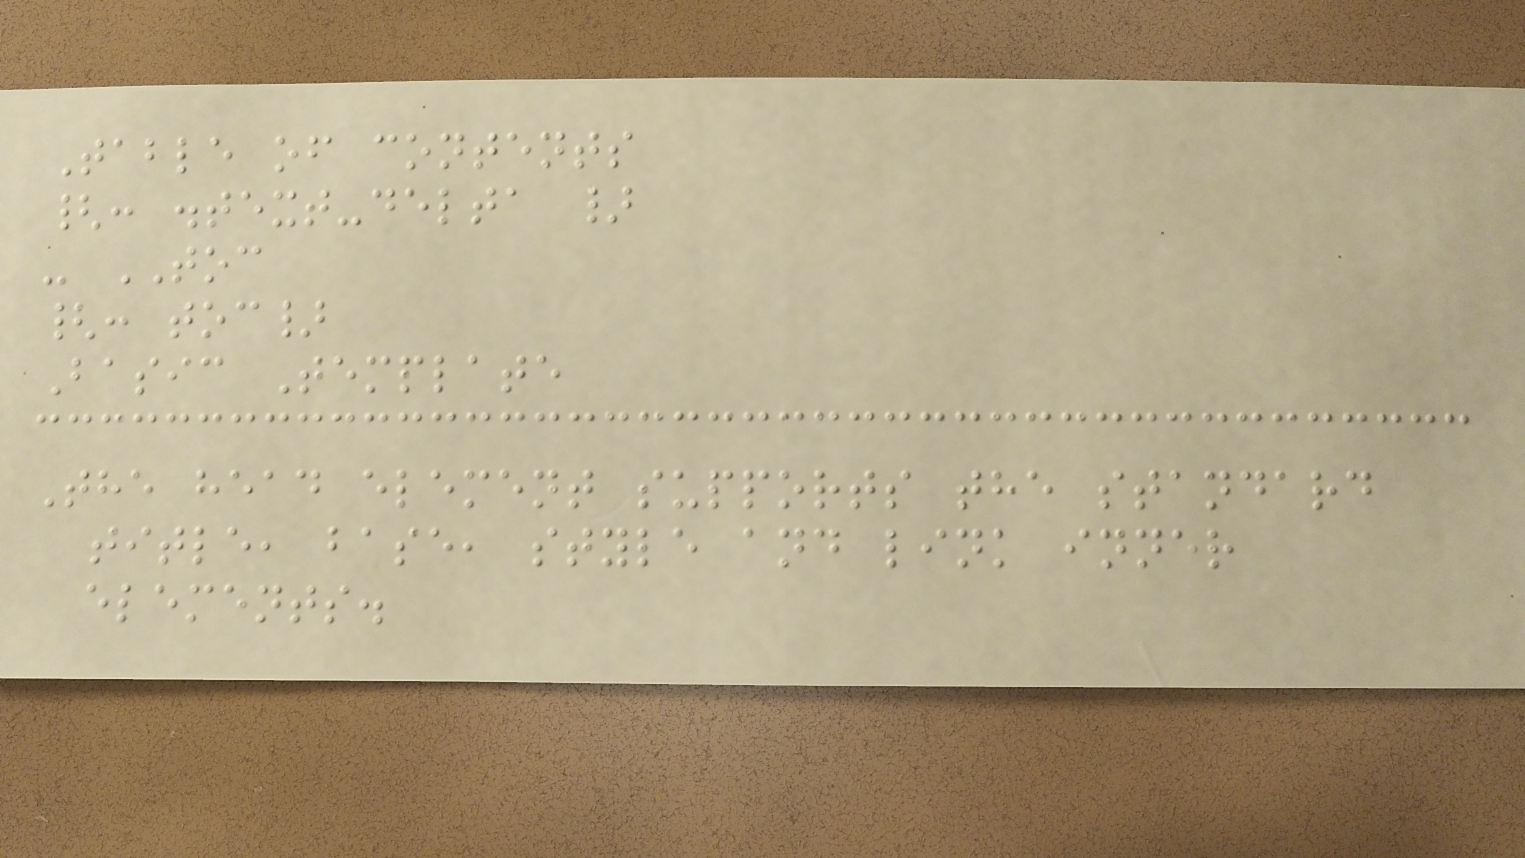Table of contents
{: .text-delta }
- TOC
{: toc}
Basic Template
The head element supports the standard
title, base, style and link inner
elements.
